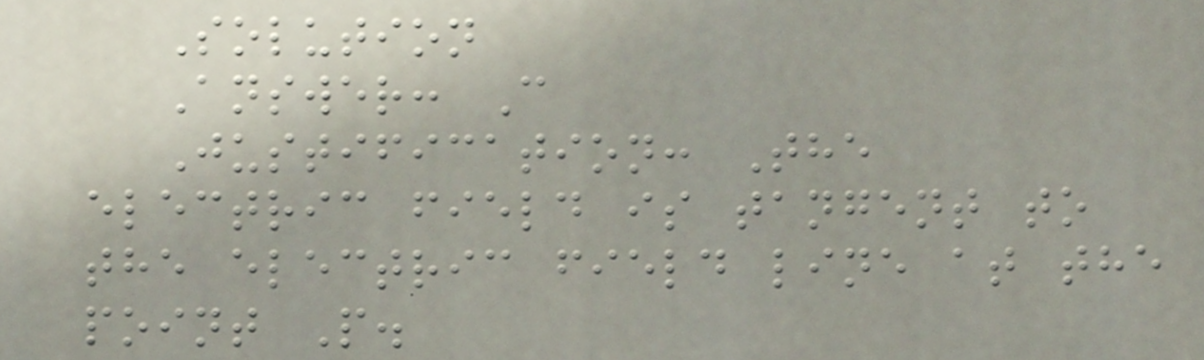Solution
Answer: C
Justification: The
electric field is tangent to
the electric field line at the
point P.
